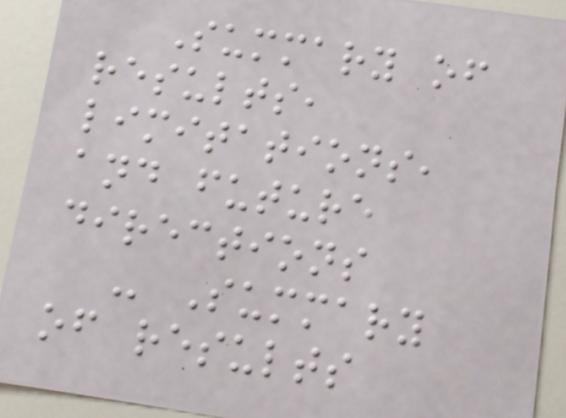Summary of
results,
limitations,
and future
directions
- Summary
of results
